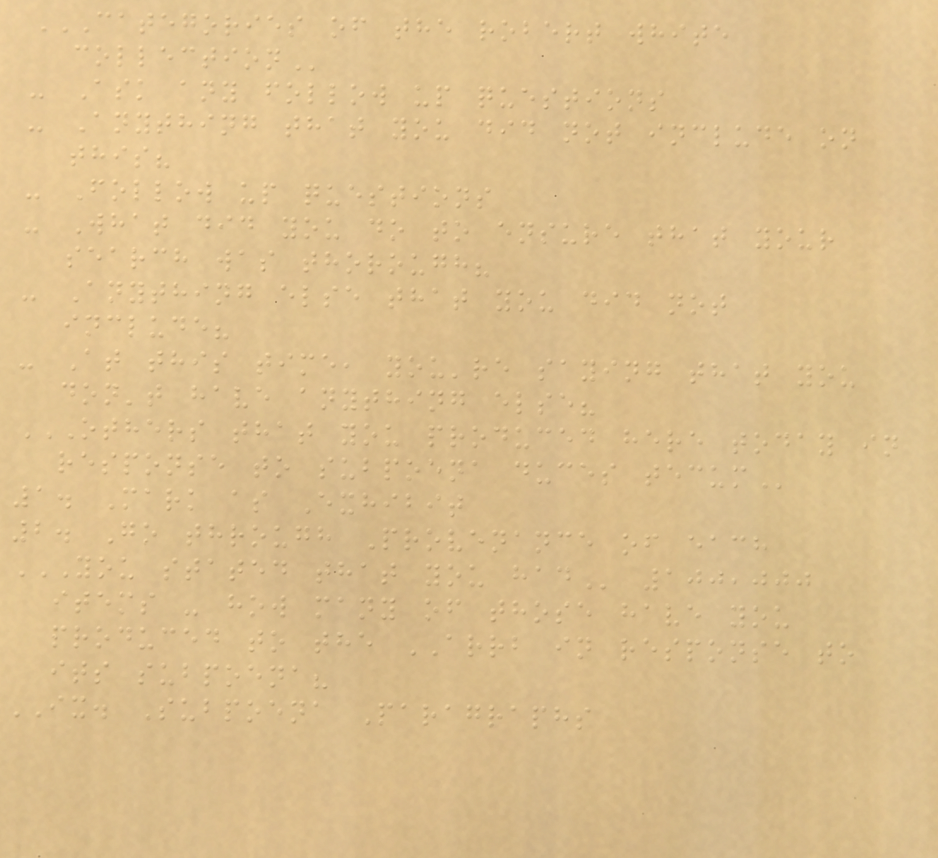CATEGORIES OF THE ROBERT WHITE
COLLECTION
- Ask any follow up questions
- Anything that you did not include on
this?
- Follow up questions
- What did you do to ensure that your
search was thorough?
- Anything else that you did not
include?
- At this time, you're saying that you
don't have anything else?
OTHERS THAT YOU PRODUCED HERE TODAY IN
RESPONSE TO SUBPOENA DUCES TECUM
1. Mark as Exhibit
2. Go through Provenance of each
YOU STATED THAT YOU HAD 100,000
items - how many of those have you
produced to the ARRB in response to
its subpoena?
IX. Subpoena Paragraphs
